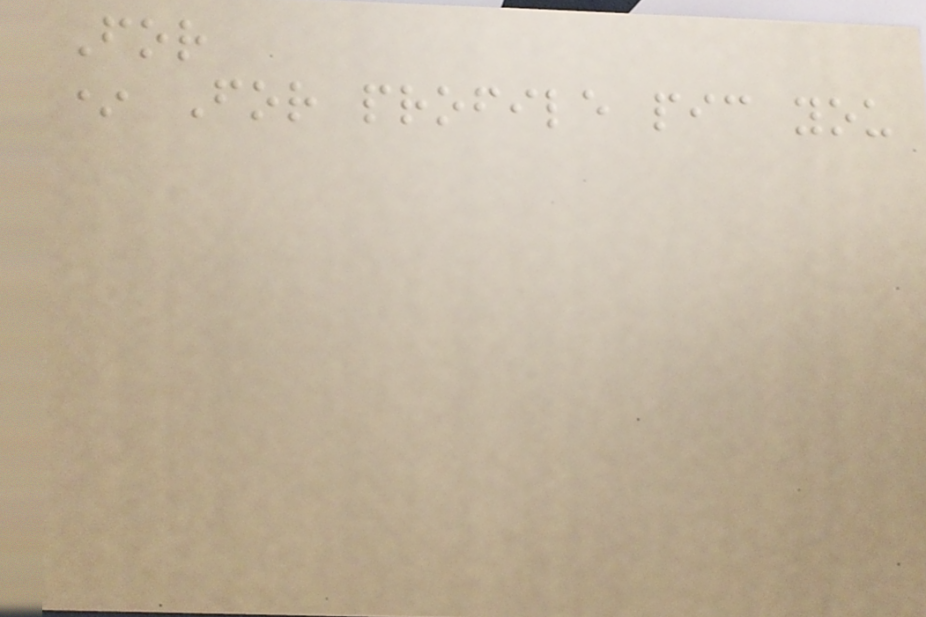For
* For profile pic you
